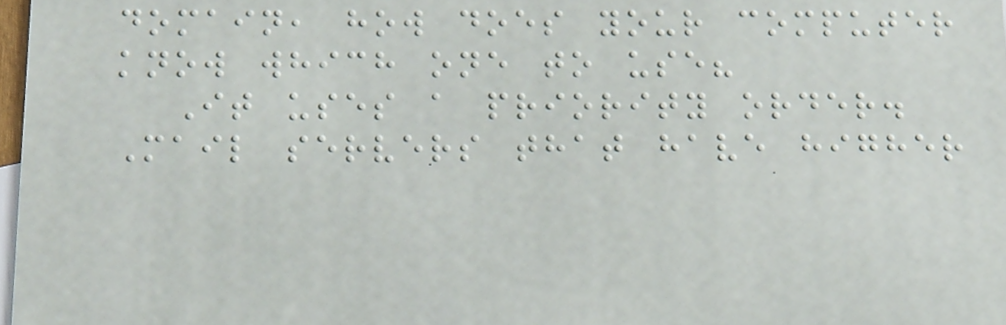domain, how does your computer
know which one to use?
It uses a priority order.
Mail servers that have higher
